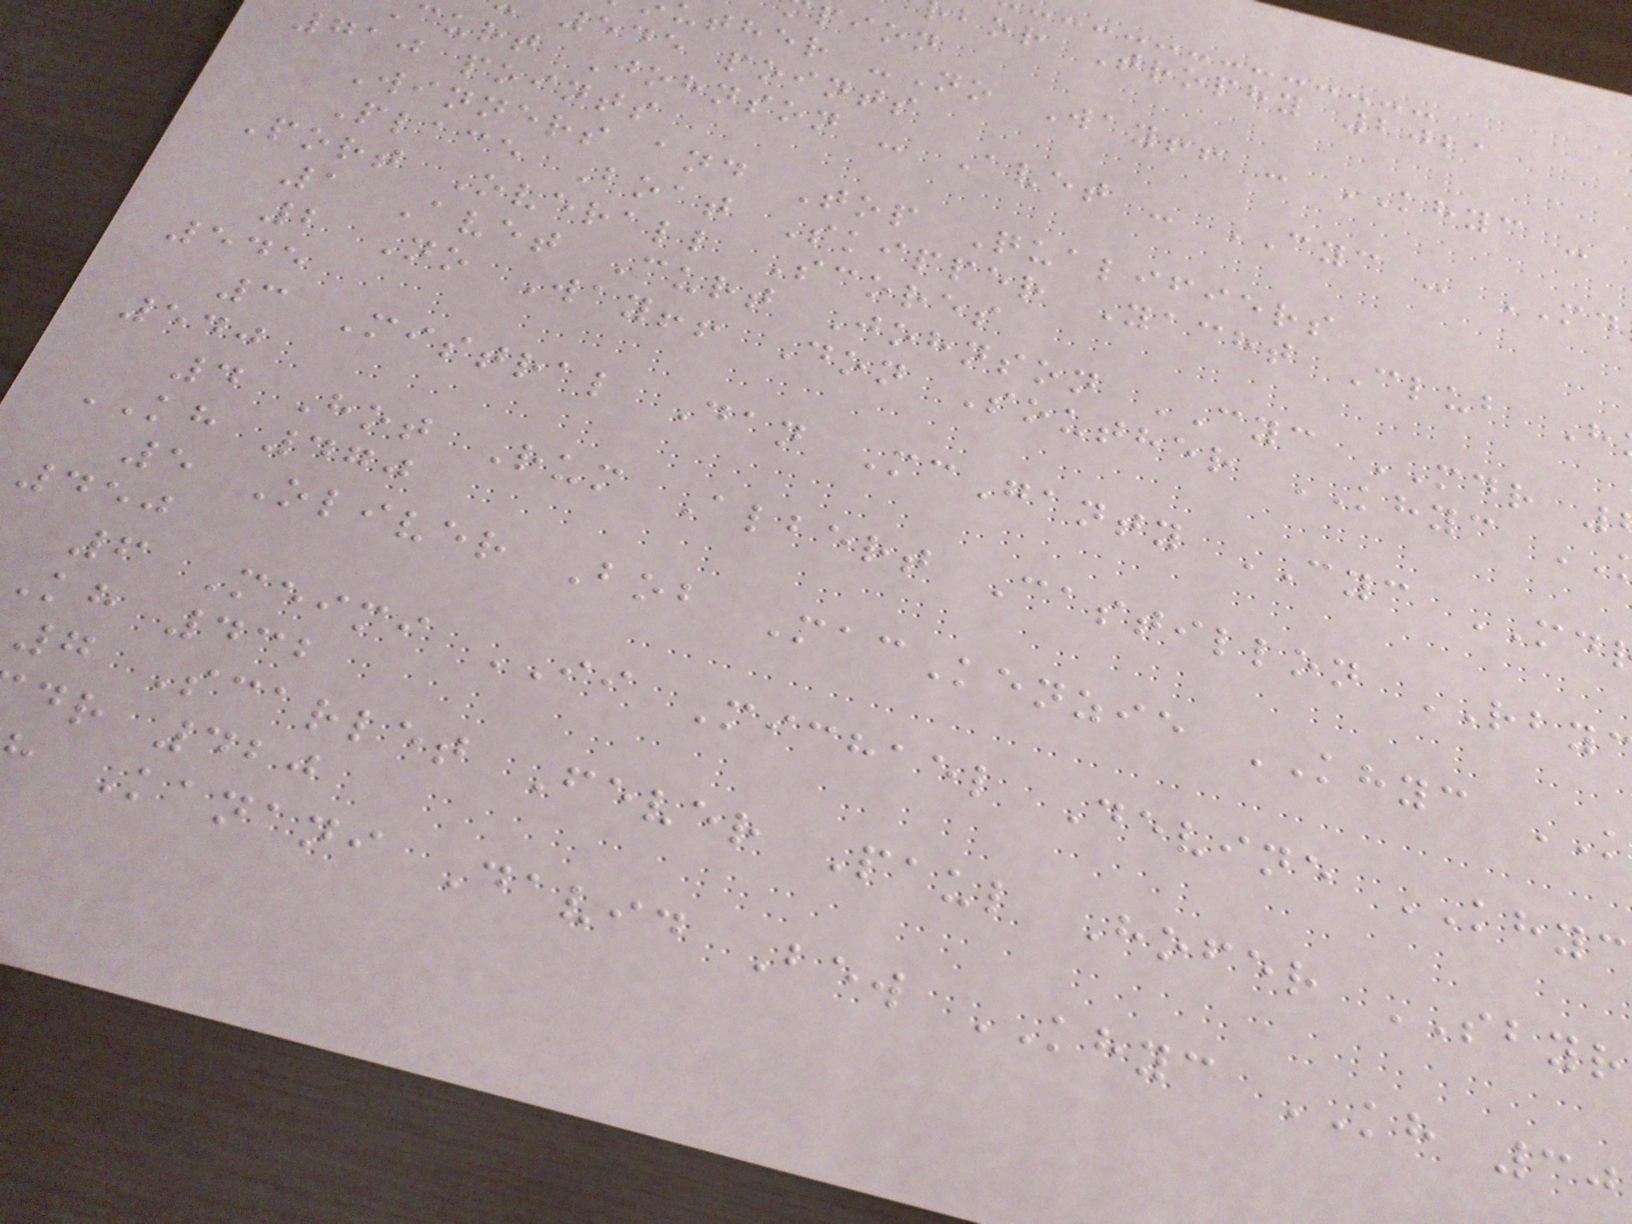bor Trophy 2021
ther -No Way!! - KHYC -
545 points
curt Johnson - Avet - CYC - MD
710 points
Winners and Top Qualifiers
Place Boat Skipper Yacht Club H
Port Overall Scores
1 Avet Curt Johnson CYC MDR
2 No Way!! Don Souther KHYC
545
3 Mistral Dan McGanty CYC MD
540
4 Hot Rum Albert Castillon RBY
KH 470
5 Oliver Bob MacKenzie KHYC
450
6 Meimi II Michael Devine KHYC
kh 432
7 Scarlet Fever Paul Hofer SBYR
dr 420
Kanani David Bew KHYC KH 30
